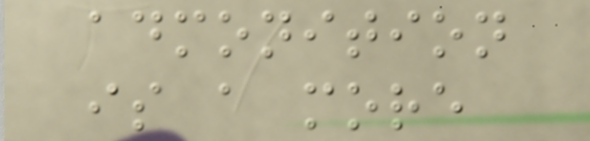admonition
is a more
